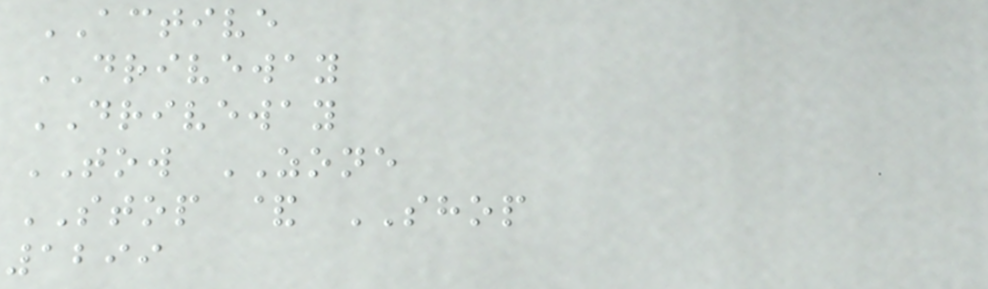ACTIVE
DRIVEWAY
DRIVEWAY
TOW ZONE
STOP & SHOP
1299
